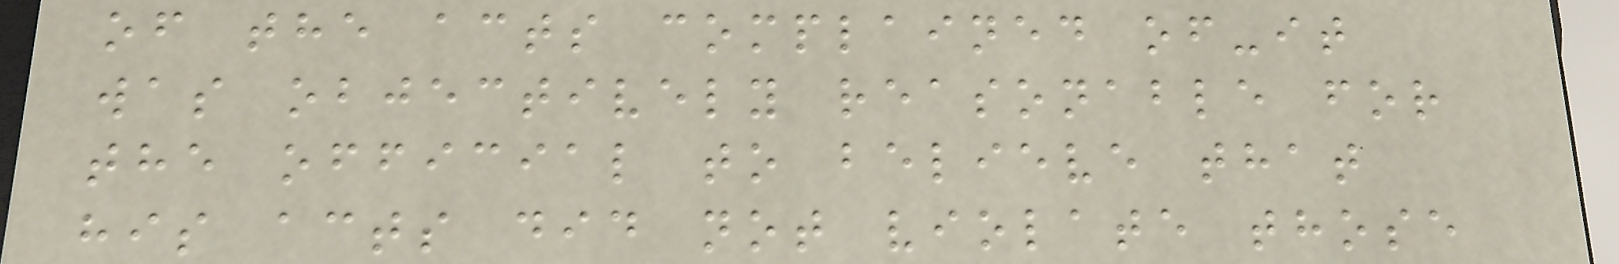of the acts complained of-it
was objectively reasonable for
the official to believe that
his acts did not violate those
